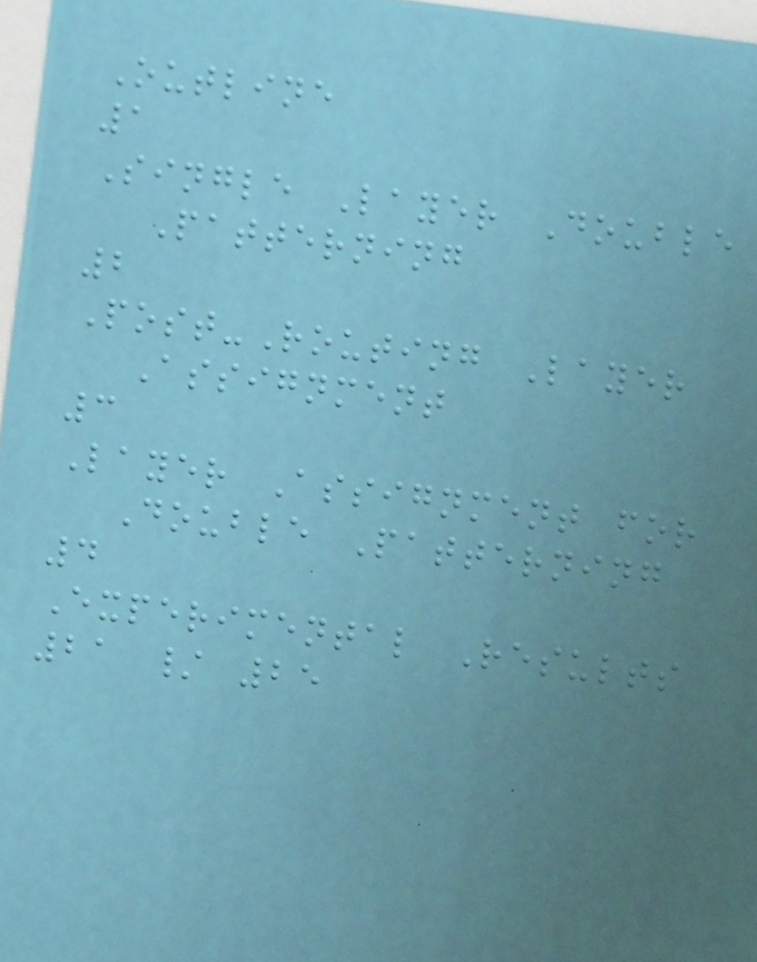Outline
1
Single Layer Double
Patterning
2
Post-Routing Layer
Assignment
3
Layer Assignment for
Double Patterning
4
Experimental Results
21 / 25
